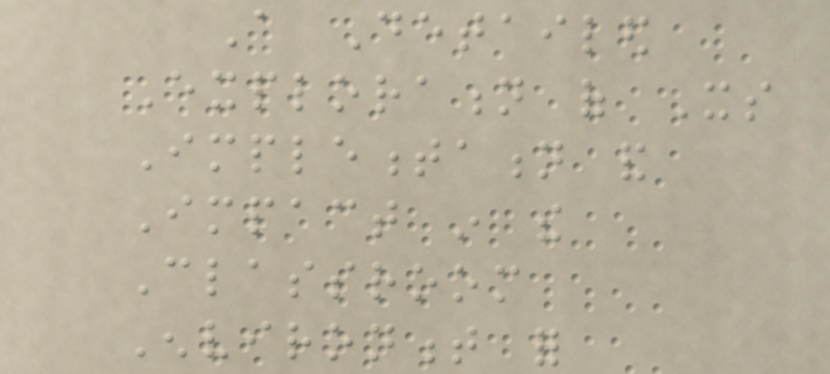A Detailed
Exploration of Its
Implementation and
Impact in the
Classroom
Environment for
